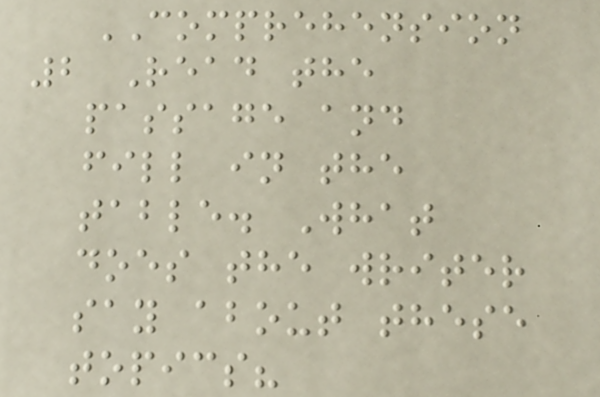COMPREHENSION
2 Read the
passage and
fill in the
table. What
does the writer
say about these
topics?
